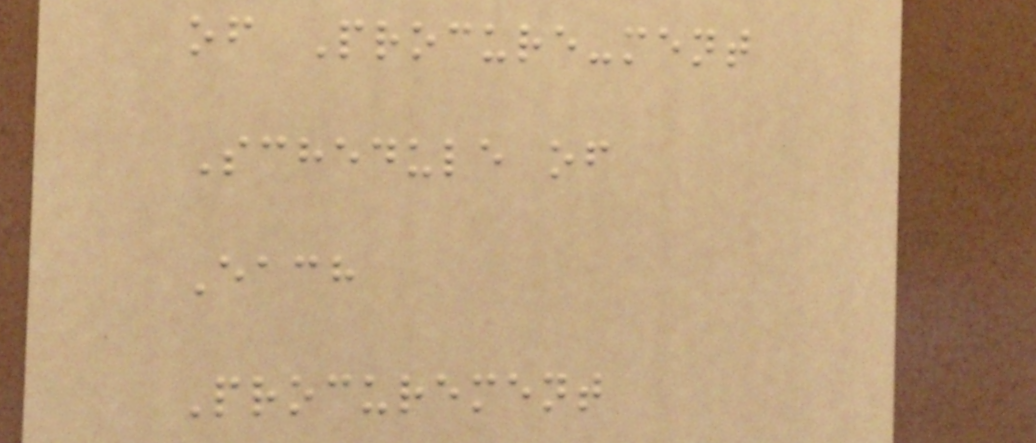of Procure-ment
Schedule of
Each
Procurement
